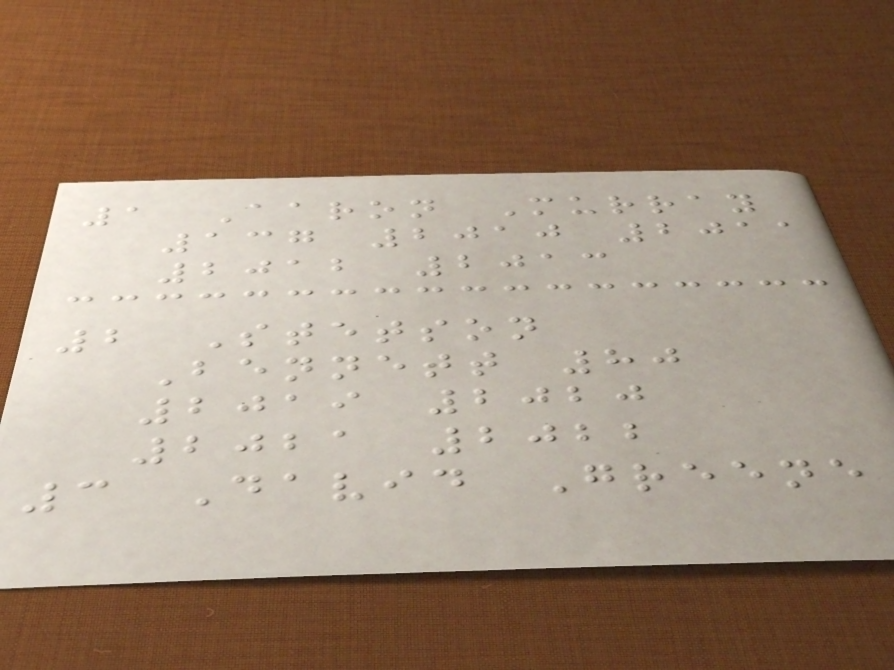1 Aaron Murray
137 2010 2011
2012 2013
2 Stetson
Bennett 80
2019 2020
2021 2022
3 David Greene
